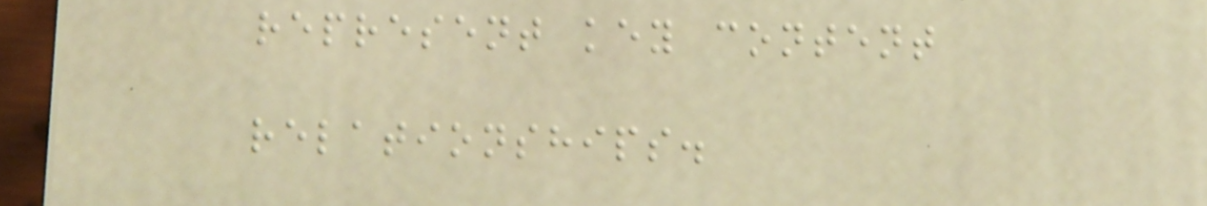represent key content
relationships.
